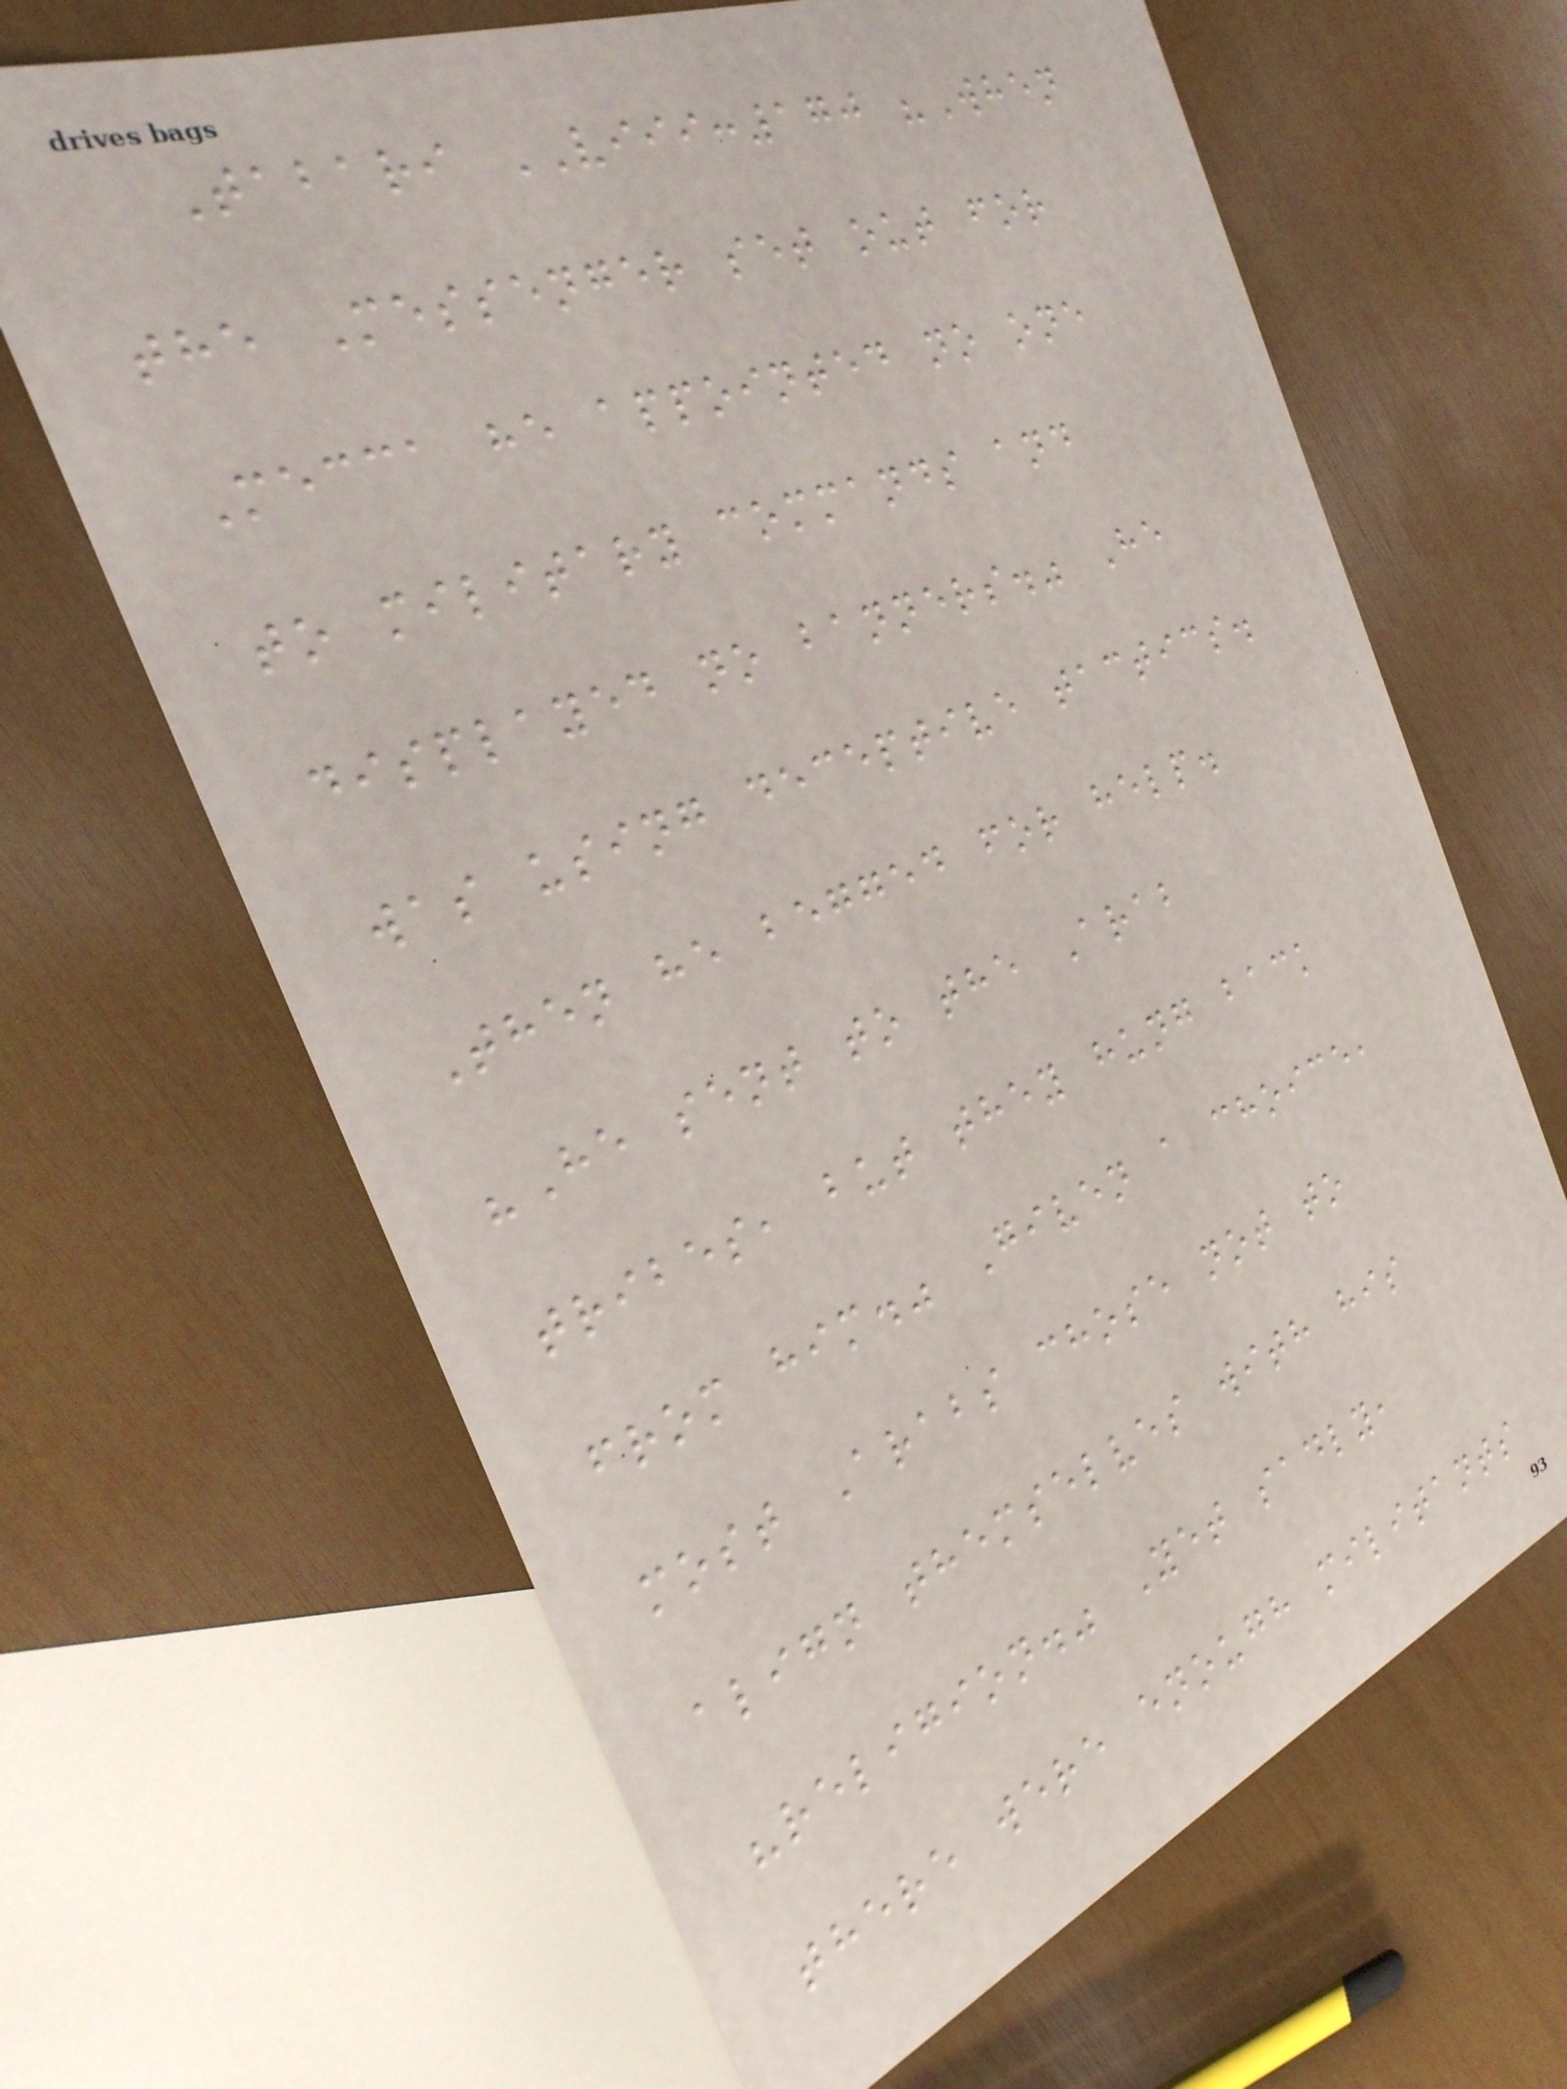Tabari VIII:170 "When
the Messenger set out for
Mecca he appointed no one
to military commands and
displayed no banners." He
was using deceptive tactics.
Then he begged for help.
"He sent to the Arab
tribes, but they hung back
from him." Given a choice,
most Arabs chose not to
align themselves with his
"religion." Yet sadly,
there were enough militants
